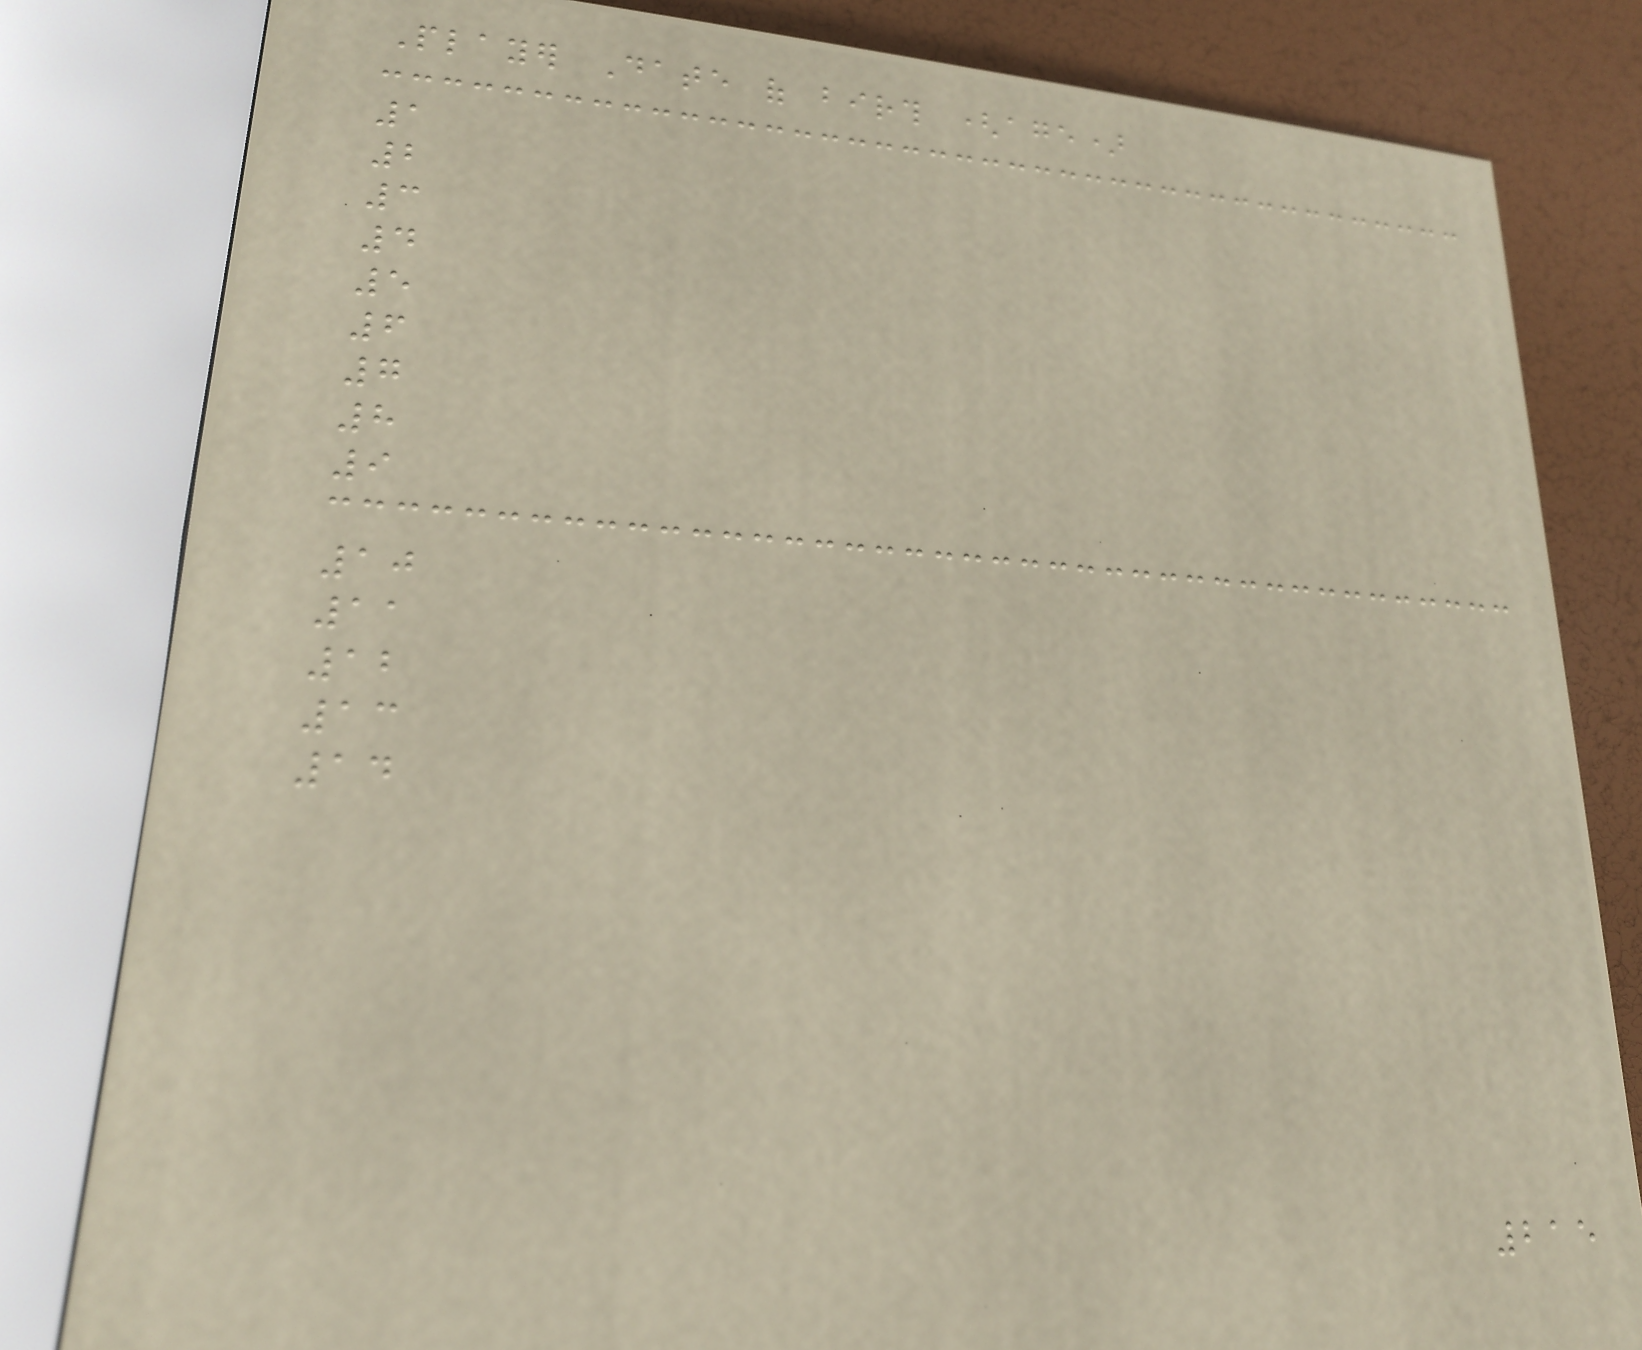Player Date of birth (age)
1
2
3
4
5
6
7
8
9
10
11
12
13
14
215
